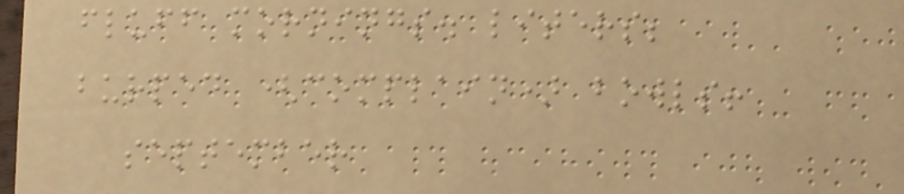fluff mornings. liters;
burped (complain) bowls!
september
